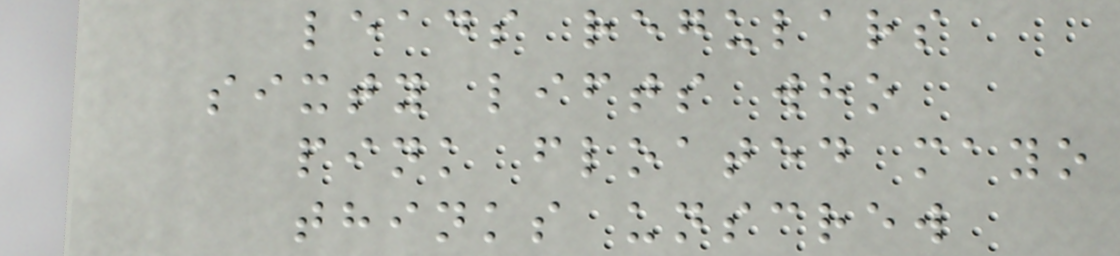leads regulars
sixty lifts who
pink floated mayo
thinks unscrew
